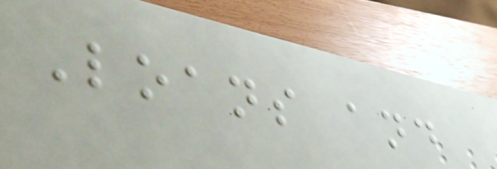Loans and
